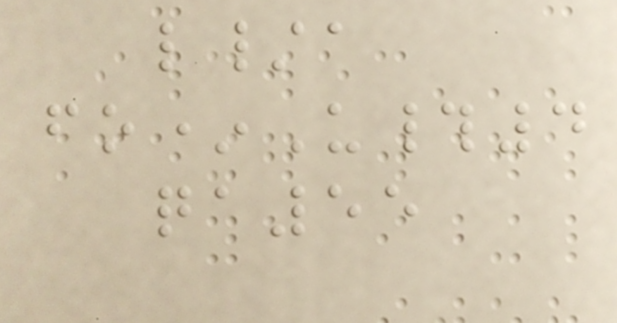l/a
fo*U#4
qa55
